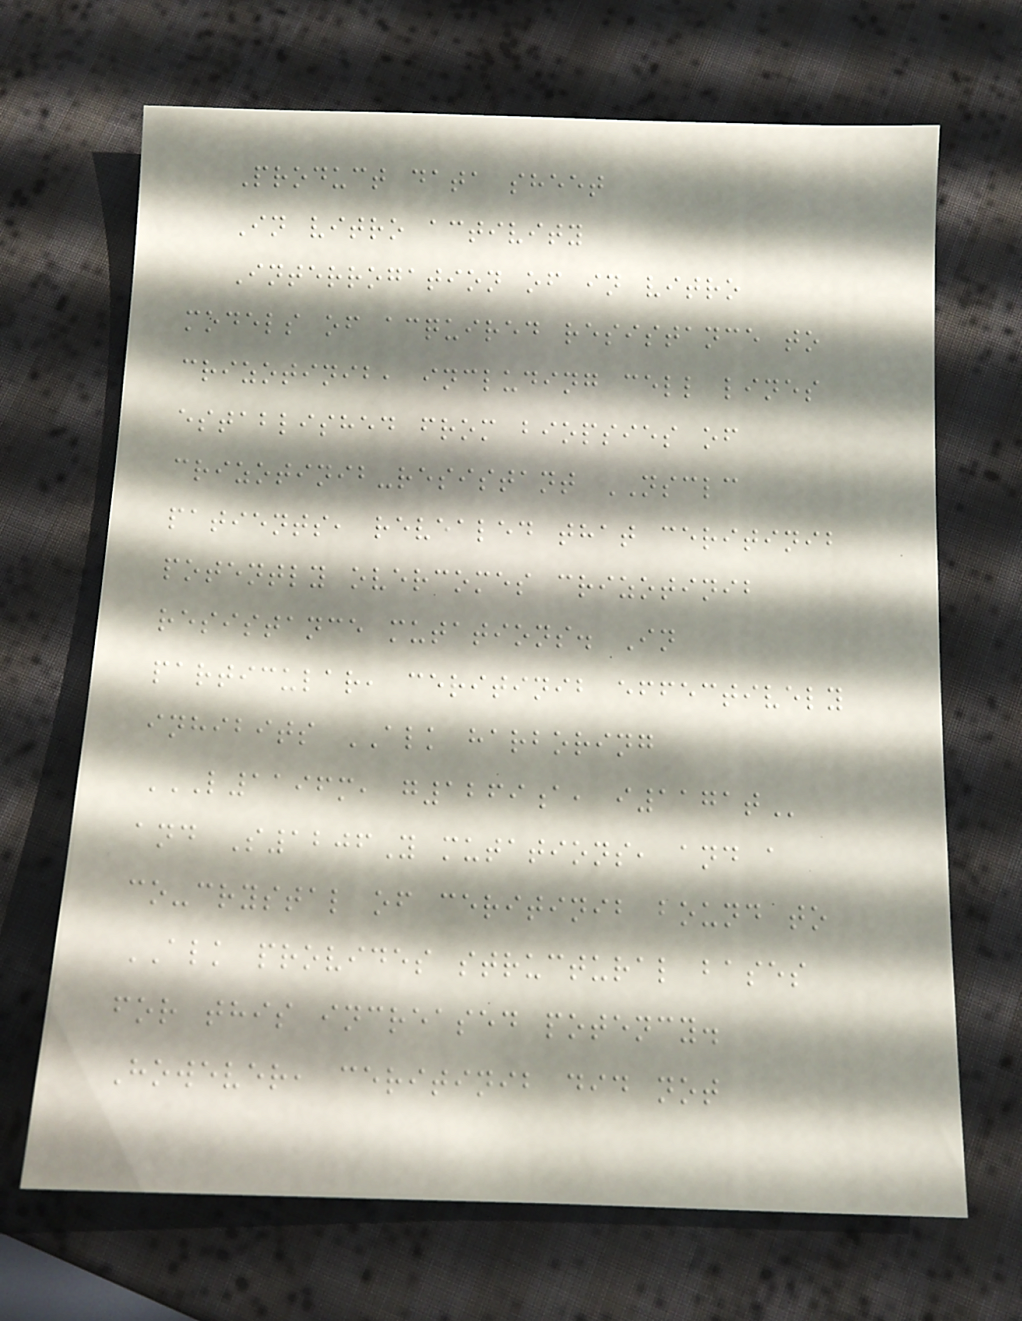Product data sheet
In vitro activity
Interrogation of in vitro
models of acquired resistance to
crizotinib, including cell lines
established from biopsies of
crizotinib-resistant NSCLC
patients, revealed that ceritinib
potently overcomes crizotinib
resistance mutations. In
particular, ceritinib effectively
inhibits ALK harboring
L1196M, G1269A, I1171T
and S1206Y mutations, and a
co-crystal of ceritinib bound to
ALK provides structural bases
for this increased potency.
However, ceritinib did not
